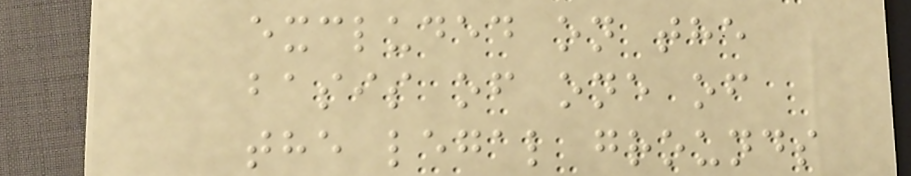excluded on the
basis of one of
the legal grounds
